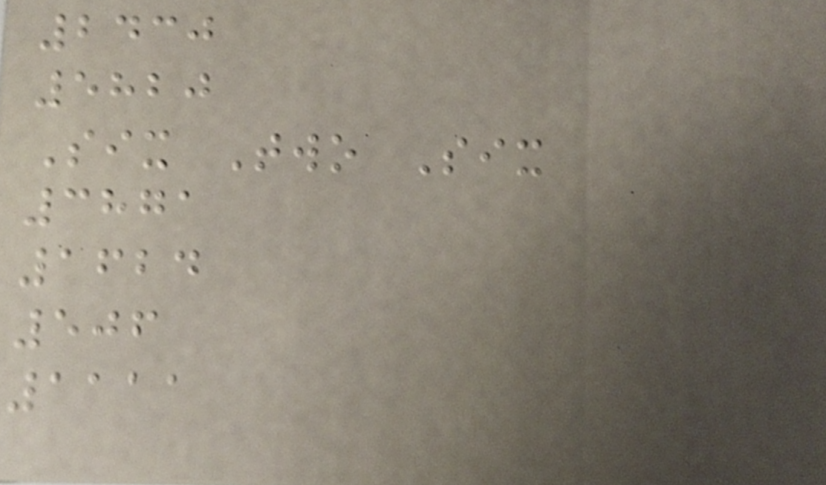2430
5820
Six Two Six
3871
1624
506
1111
